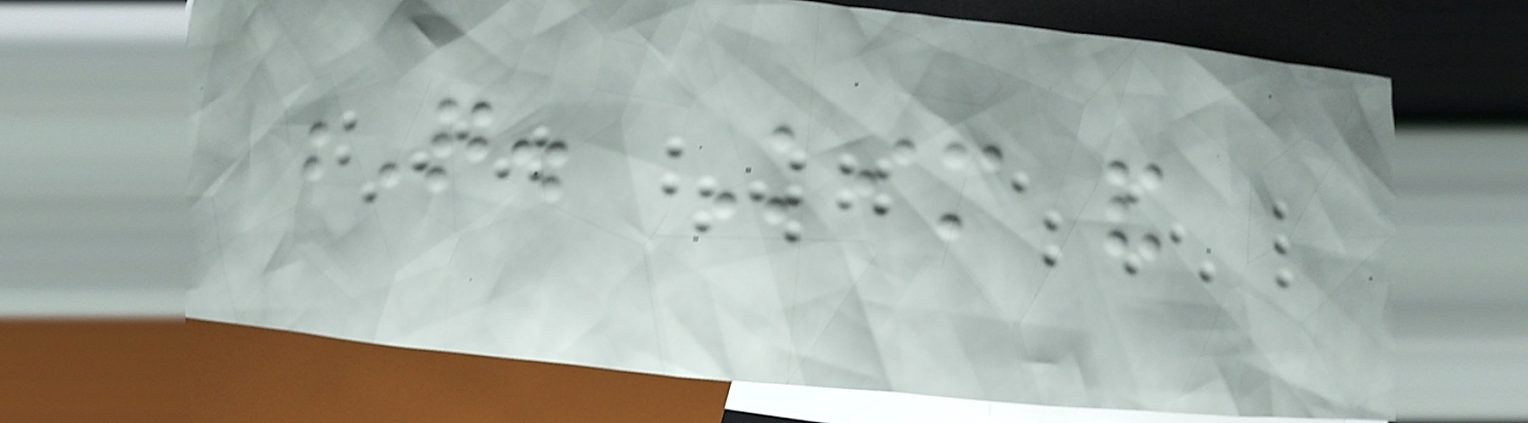Q. Kim and
